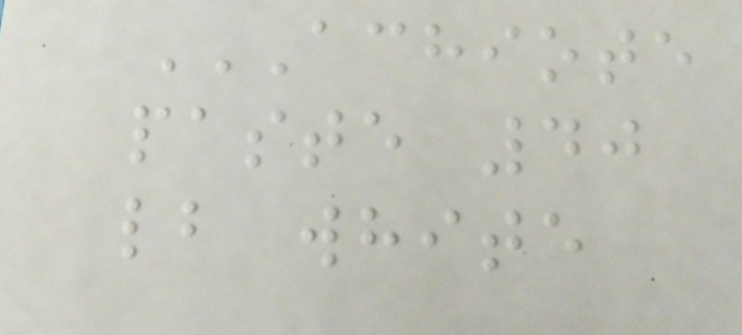ACHIOTE
PASTE 40
LB WHITE
